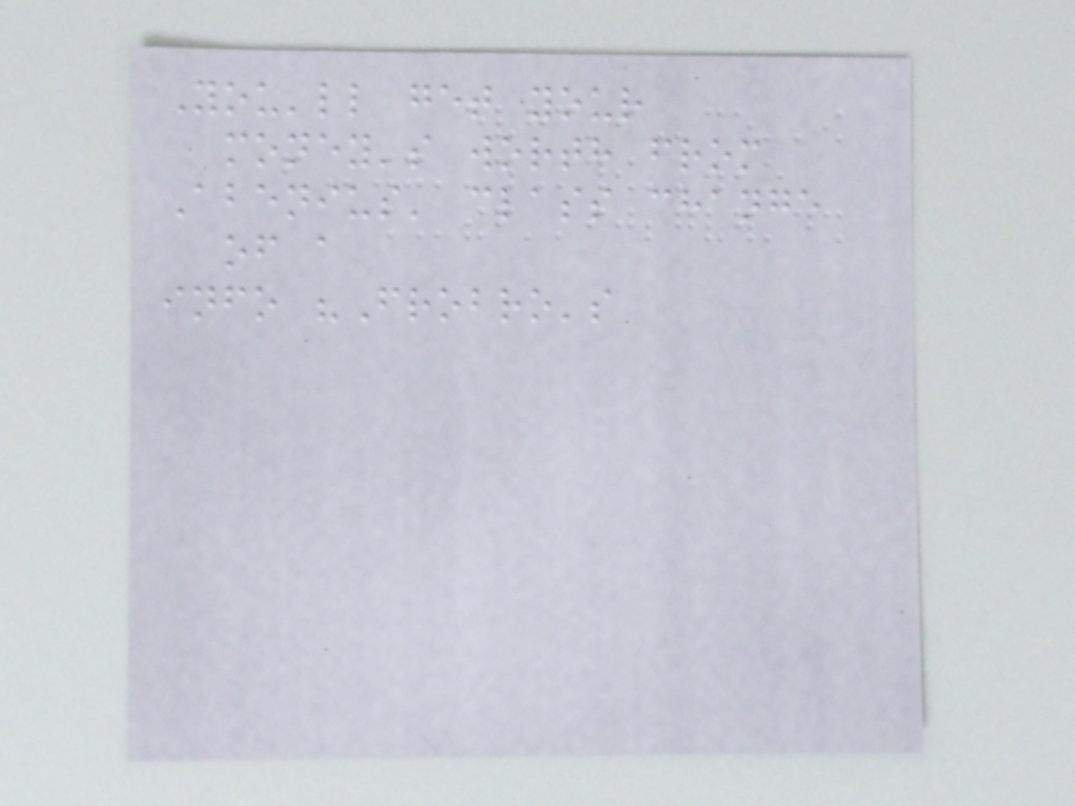You'll get your
money's worth from
Abenius' class change
of a
info "Frobro's
